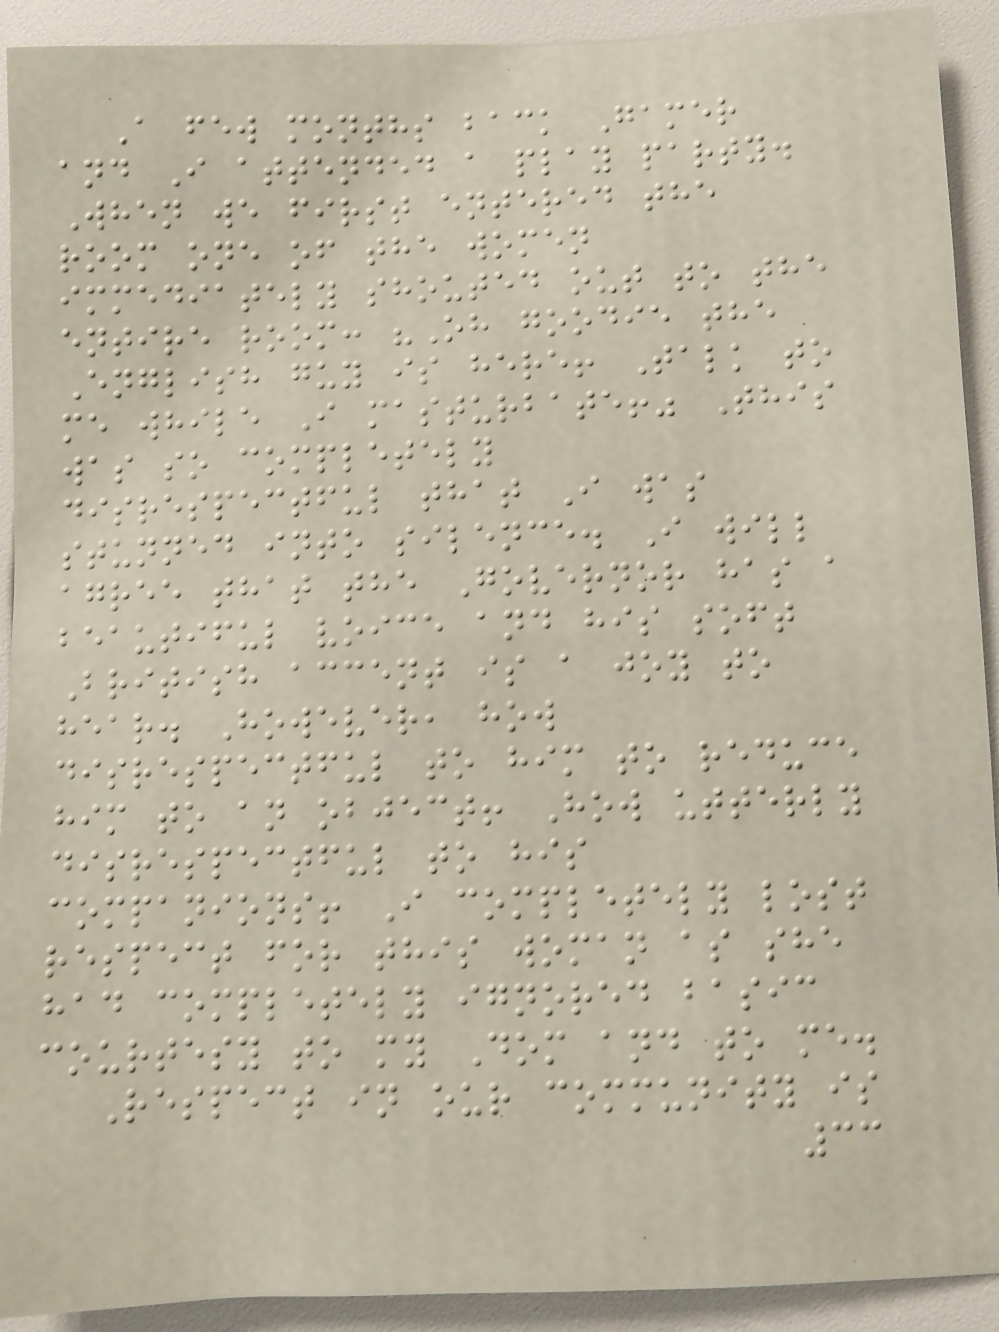A few months back Gamer
and I attended a play party.
When we first entered the
room one of the women
immediately shouted out to the
entire room: "Oh goodie the
English guy is here! Talk to
me while I masturbate!" This
was so completely
disrespectful that I was
stunned into silence. I will
agree that the Governor has a
beautiful voice and his soft
British accent is a joy to
hear. However, how
disrespectful to him to reduce
him to an object! How utterly
disrespectful to his
companions! I completely lost
respect for this woman as she
had completely ignored basic
courtesy to my Dom and to me.
Respect in our community is
33
